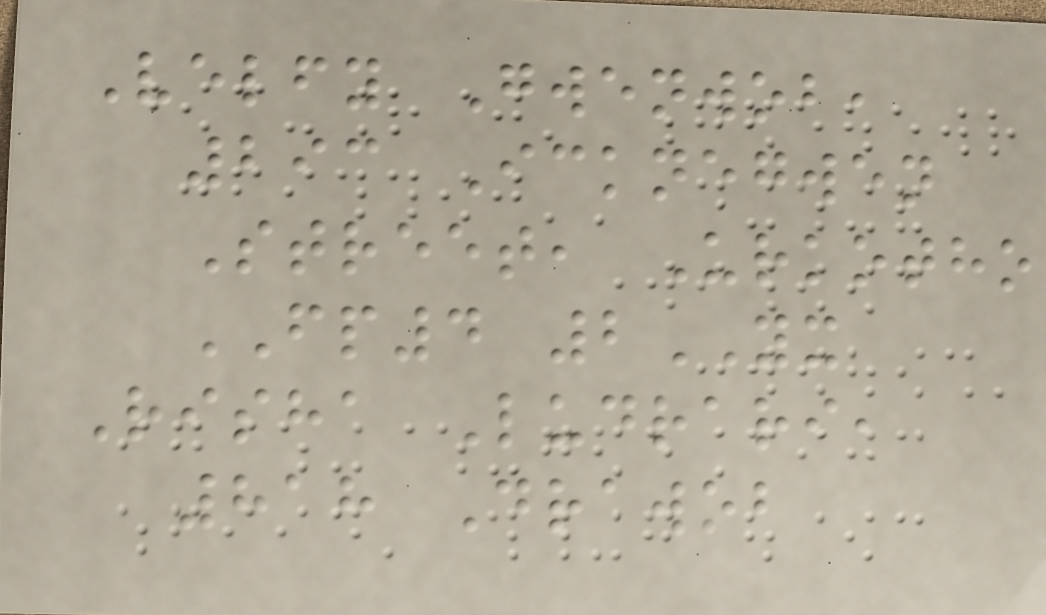Velfy Gwenwob,
293 Icknegwen
Street, Urkotho
FP4 2YX
Risha Ludrari,
818 Drawob
